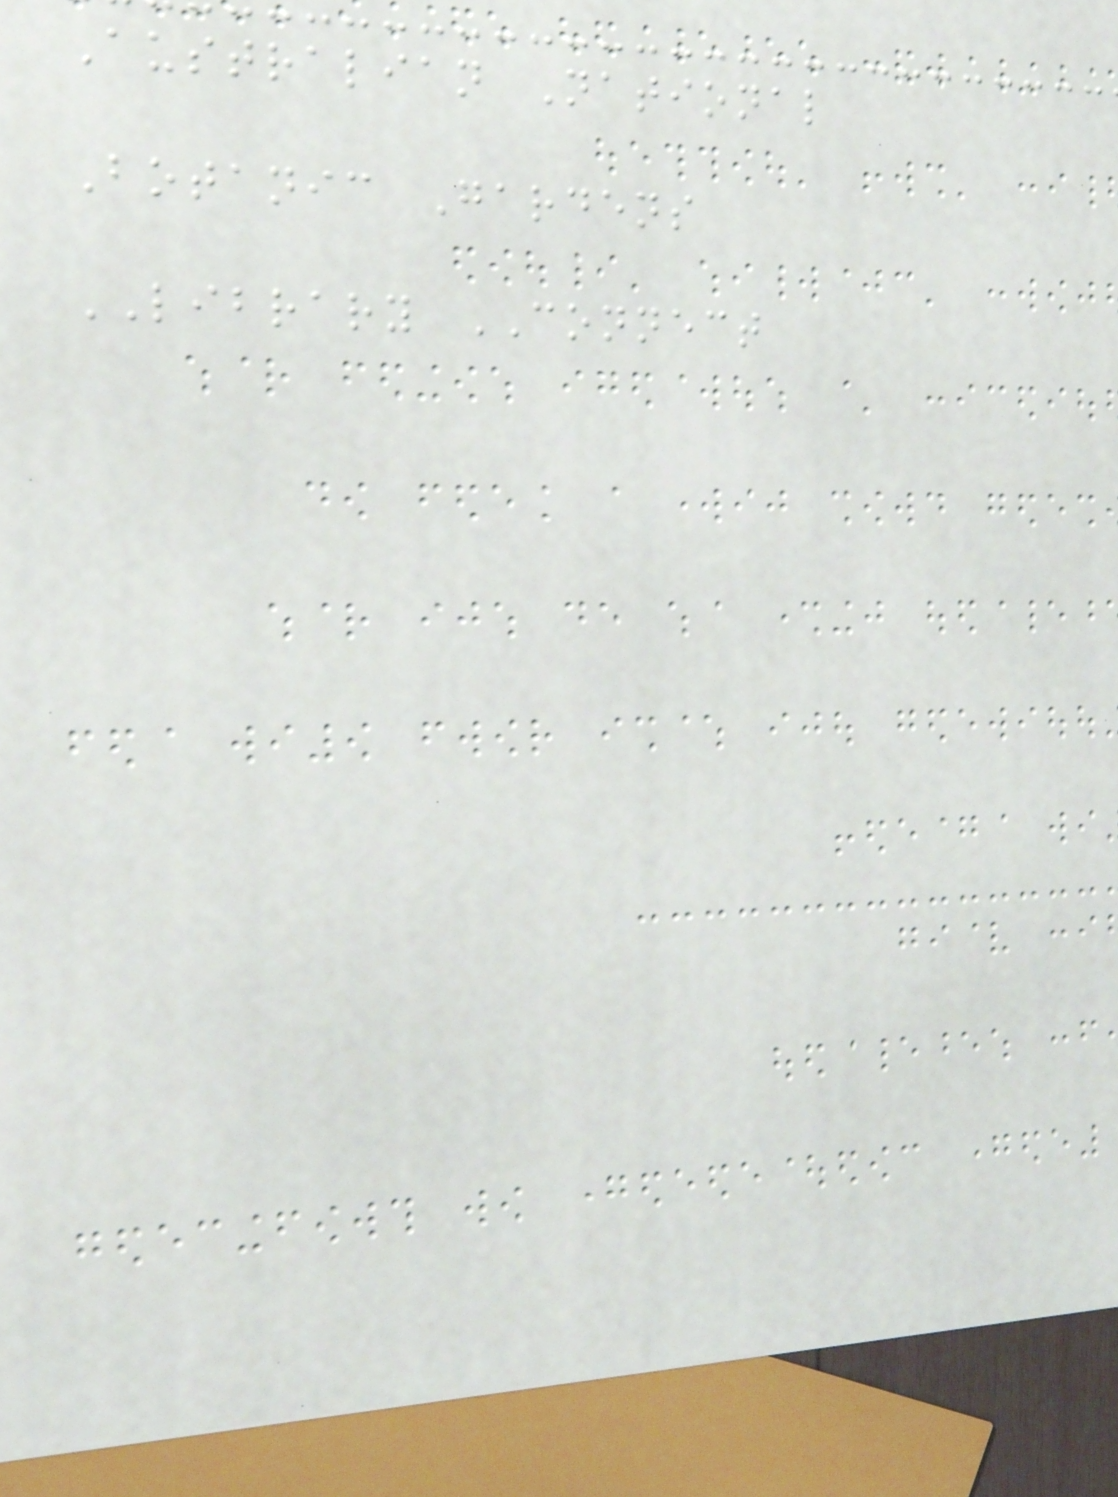Australian National
Botanic Gardens
LIBRARY CONNECT
